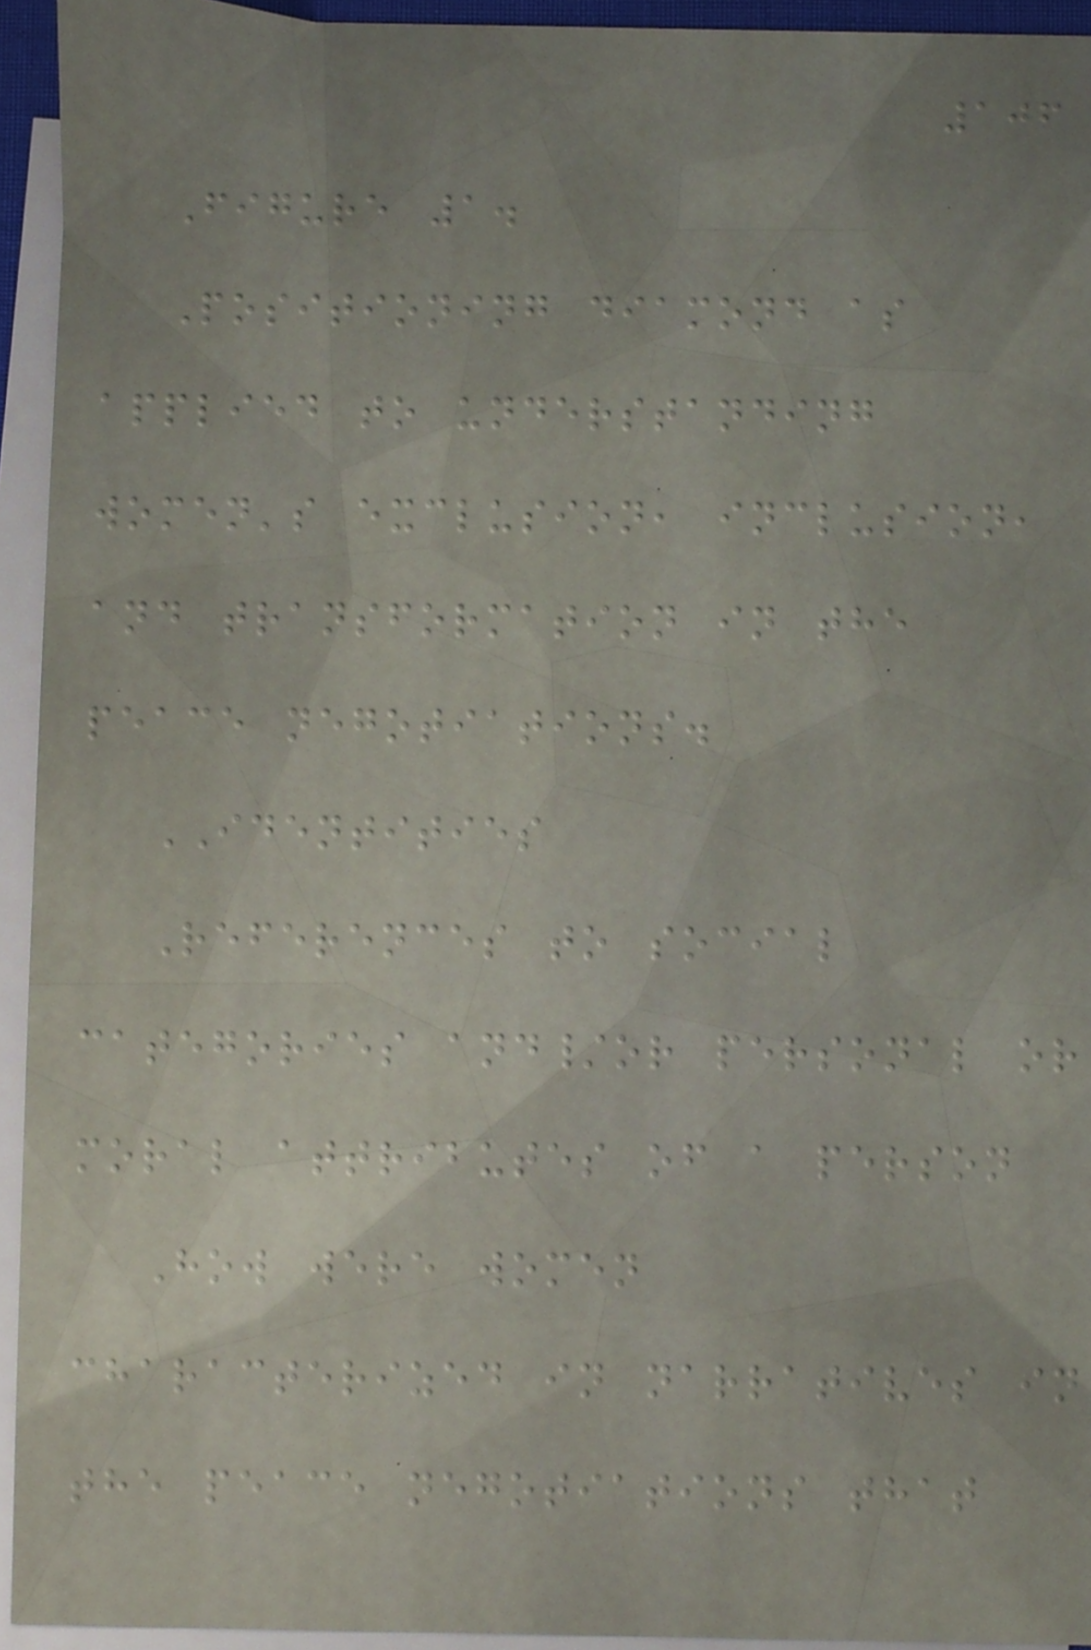106
Figure 1.
Positioning diamond as
applied to understanding
women's exclusion, inclusion,
and transformation in the
peace negotiations.
IDENTITIES
References to social
categories and/or personal or
moral attributes of a person
How were women
characterized in narratives in
the peace negotiations that
